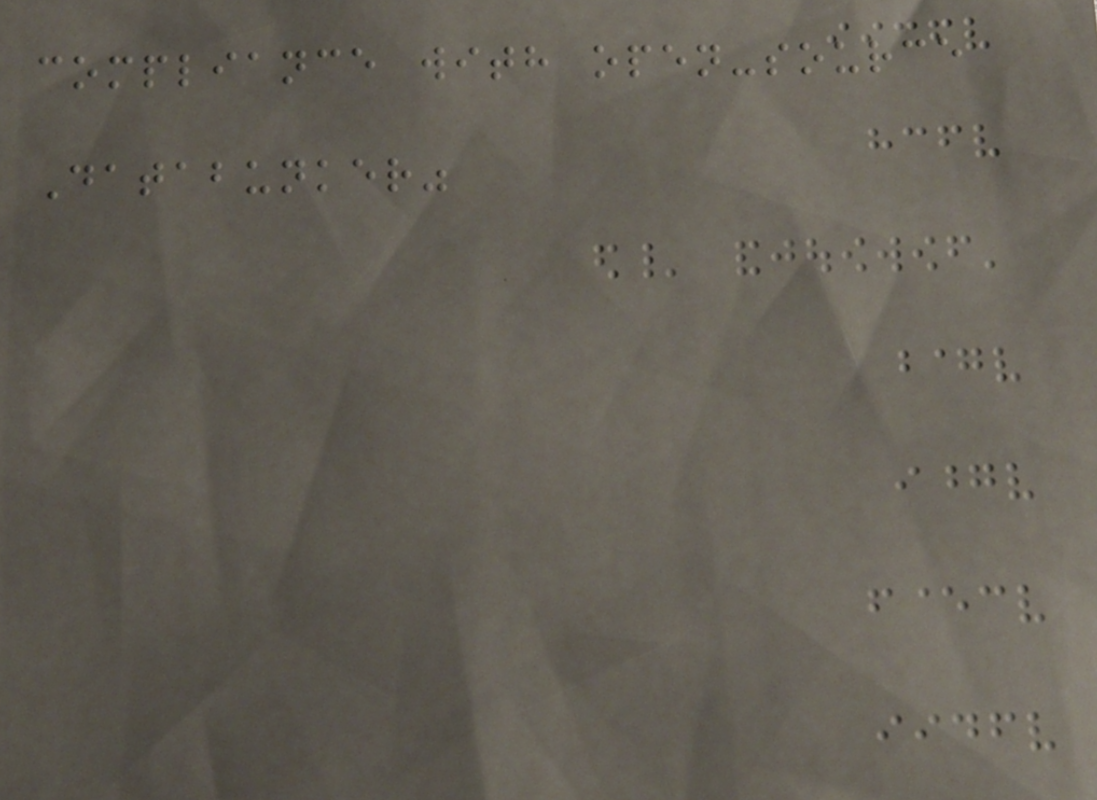compliance with open-source
Databunker"
